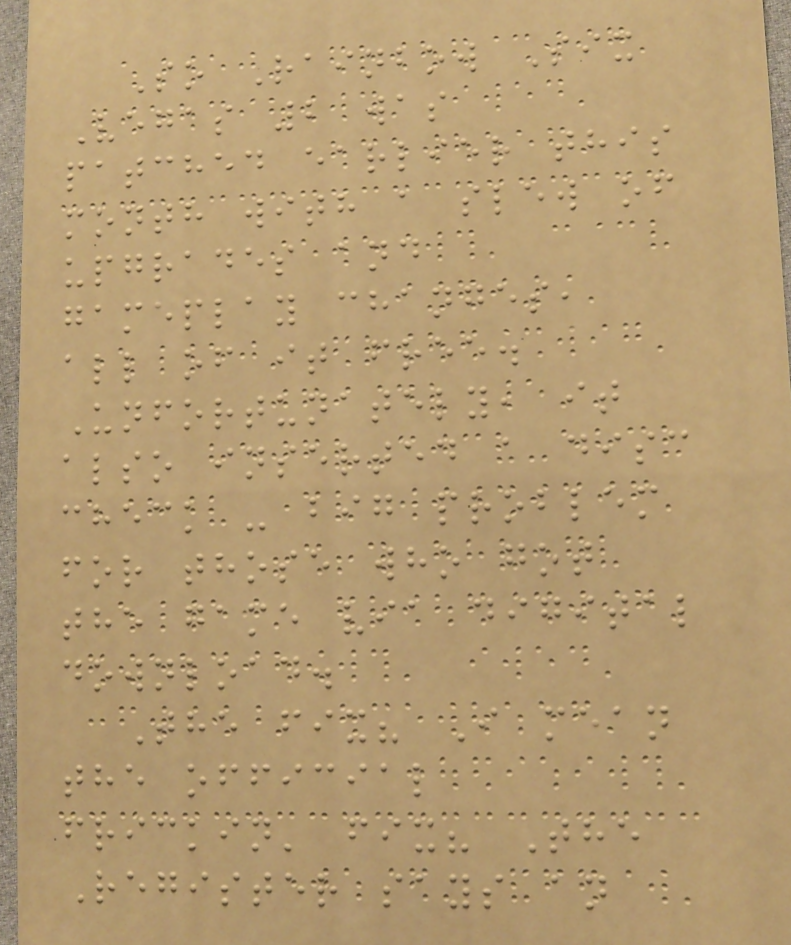So Rainbow Six
Vegas 2 was
patched earlier this
month with a slew of
upgrades and
gameplay changes,
all of it free.
Unfortunately, it
also inserted a disc
check - big problem
for those who got
the game via digital
download.
The fix? I mean
the official
frickin' fix? The
Register says an
